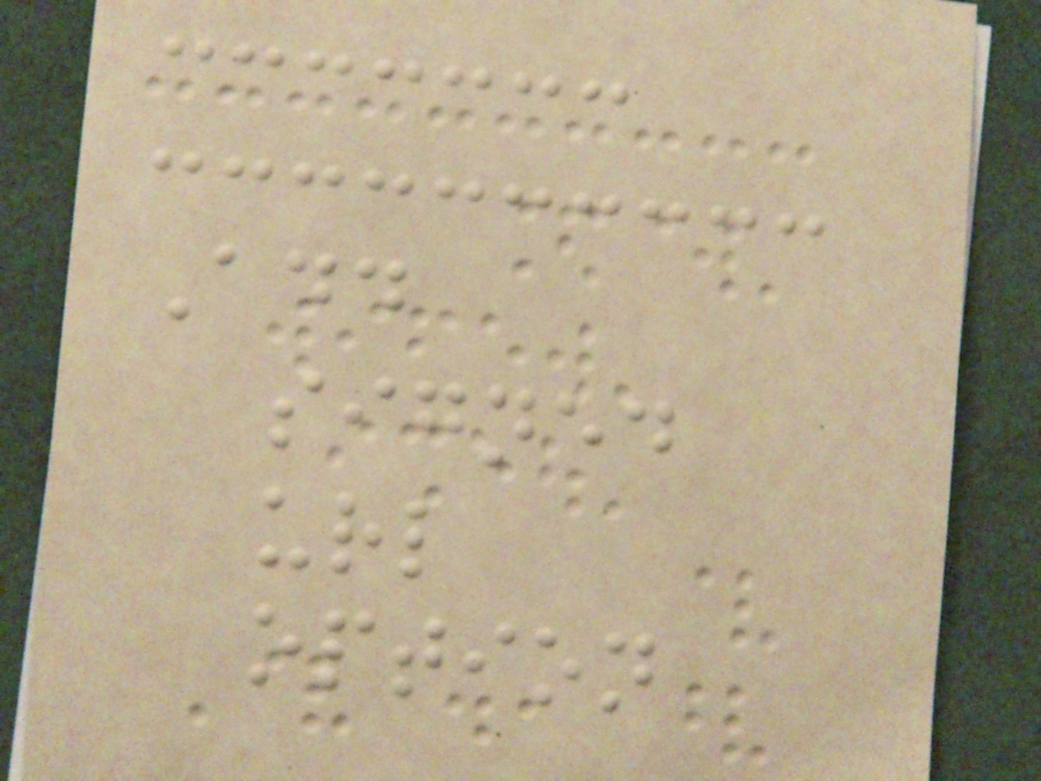Add
signed
url
option
